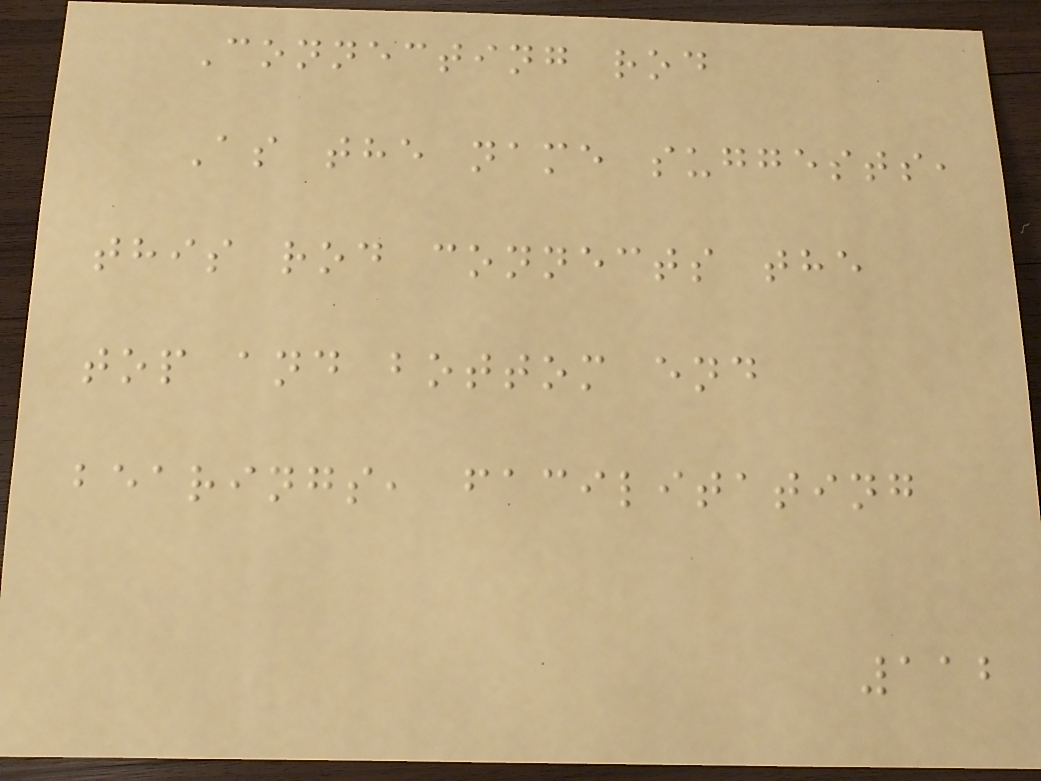Connecting rod
As the name suggests,
this rod connects the
top and bottom end
bearings, facilitating
112
